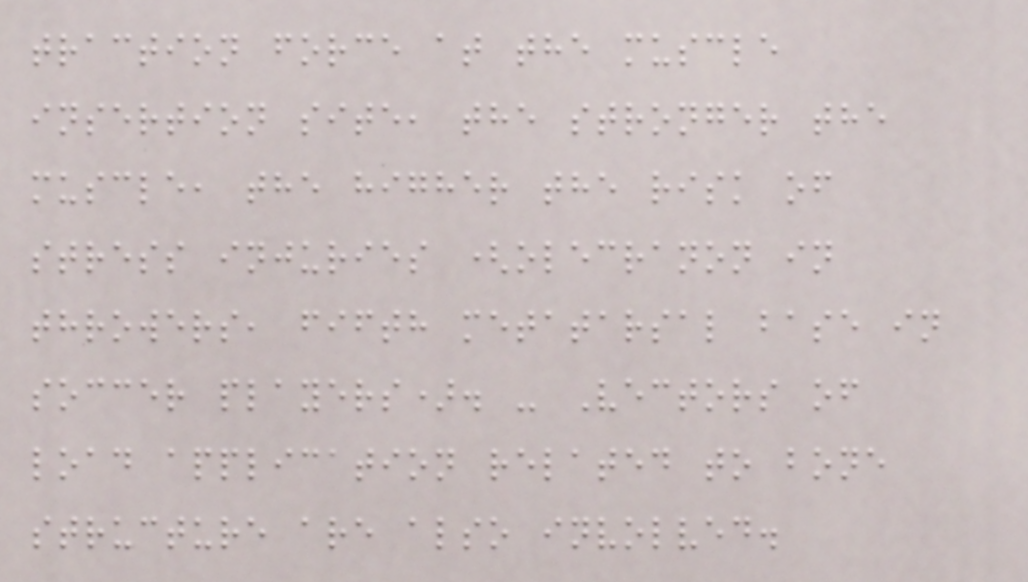traction force at the muscle
insertion site, the stronger the
muscle, the higher the risk of
stress injuries (olecranon in
throwers, fifth metatarsal base in
soccer players). - Vectors of
load application related to bone
structure are also involved.
